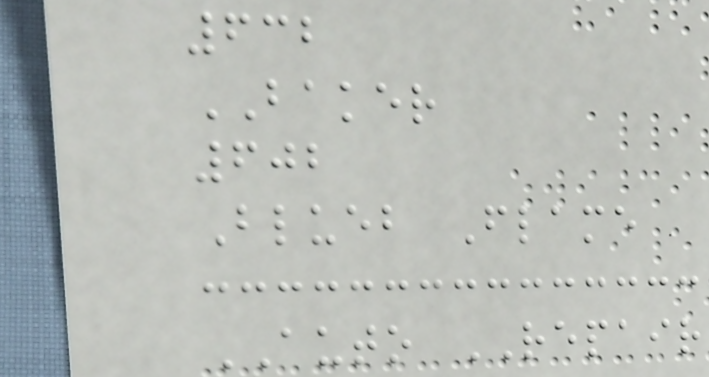632
BAKER
602
Blueb Flame
AUTO REPAIR
